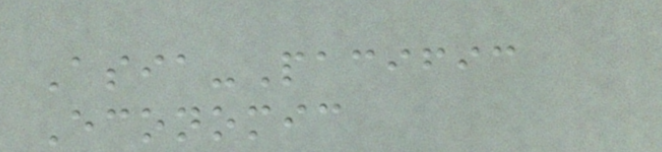Asia-Pacific
Economic
